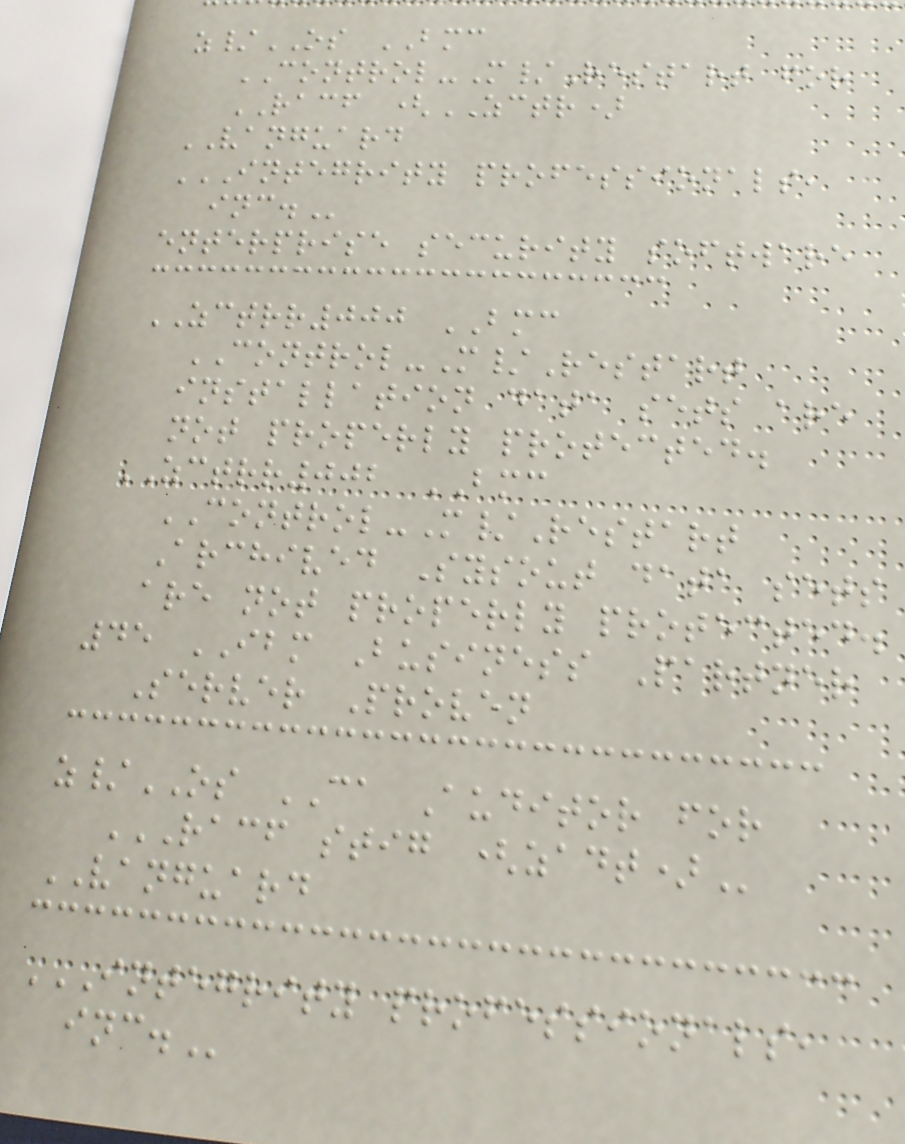z/OS BMC
CONTROL-M/Restart for
RACF (ZCTR)
VANGUARD
INTEGRITY PROFESSIONALS,
INC.
enterprise security software
ZCTRR000 BMC
CONTROL-M/Restart
installation data sets are
not properly protected.
ZCTRR002 BMC
CONTROL-M/Restart
Archived Sysout data sets
are not properly protected.
45 IBM Business Partner
Server Proven
z/OS CA Auditor for
RACF STIG (ZADT)
VANGUARD
INTEGRITY PROFESSIONALS,
INC.
